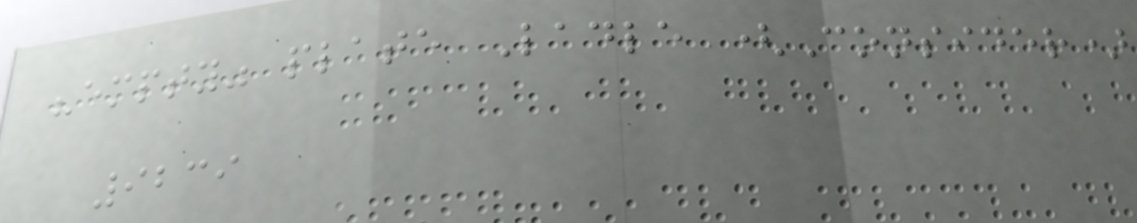"empty" plate Ladle (Consider)
9239
